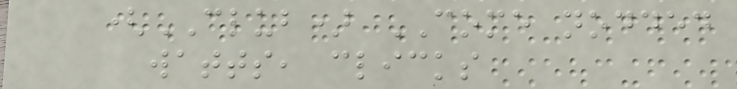(CLUB) COME nodded
watts, clicks
